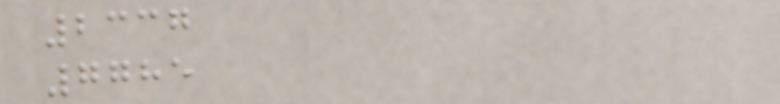2337
7785
